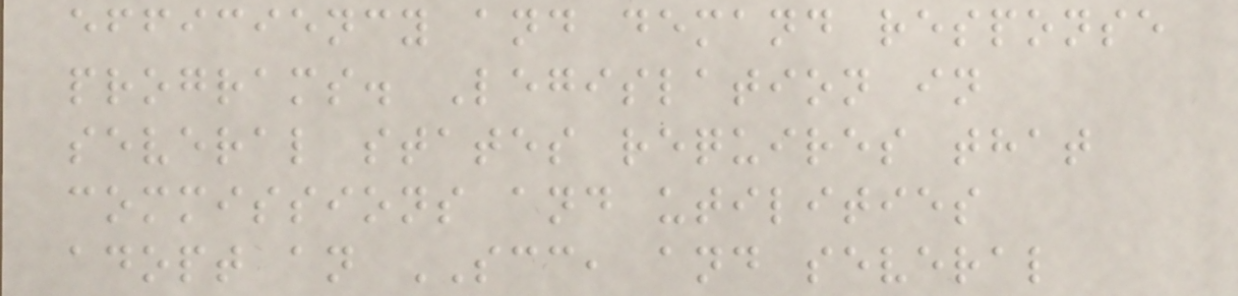efficiency and demand response
programs. Legislation in
several states requires that
commissions and utilities
adopt an SCC, and several
